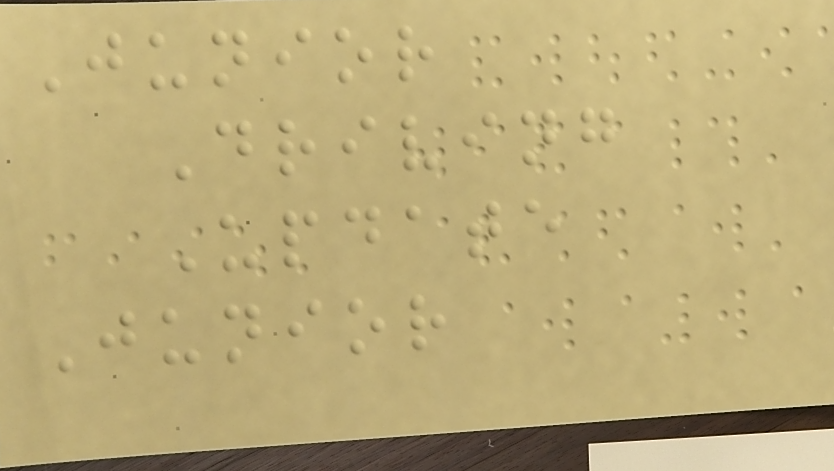Junior
Driving
Update
Junior
